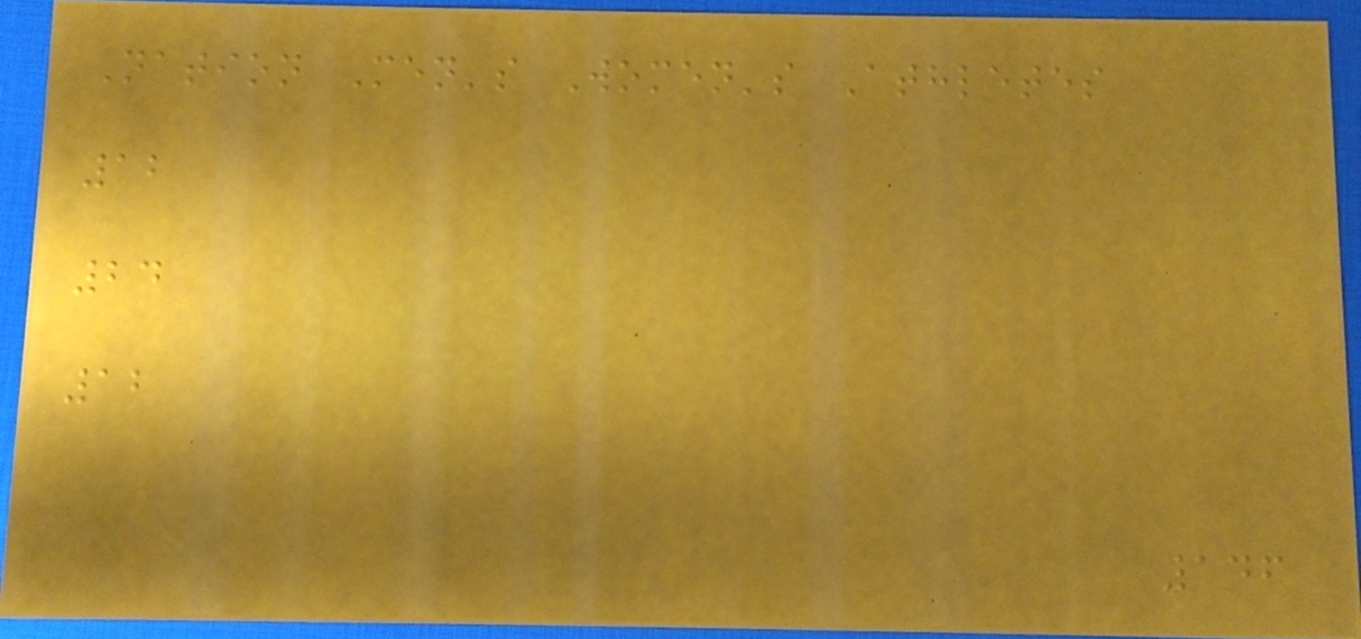Nation Men's Women's Athletes
12
24
12
146
